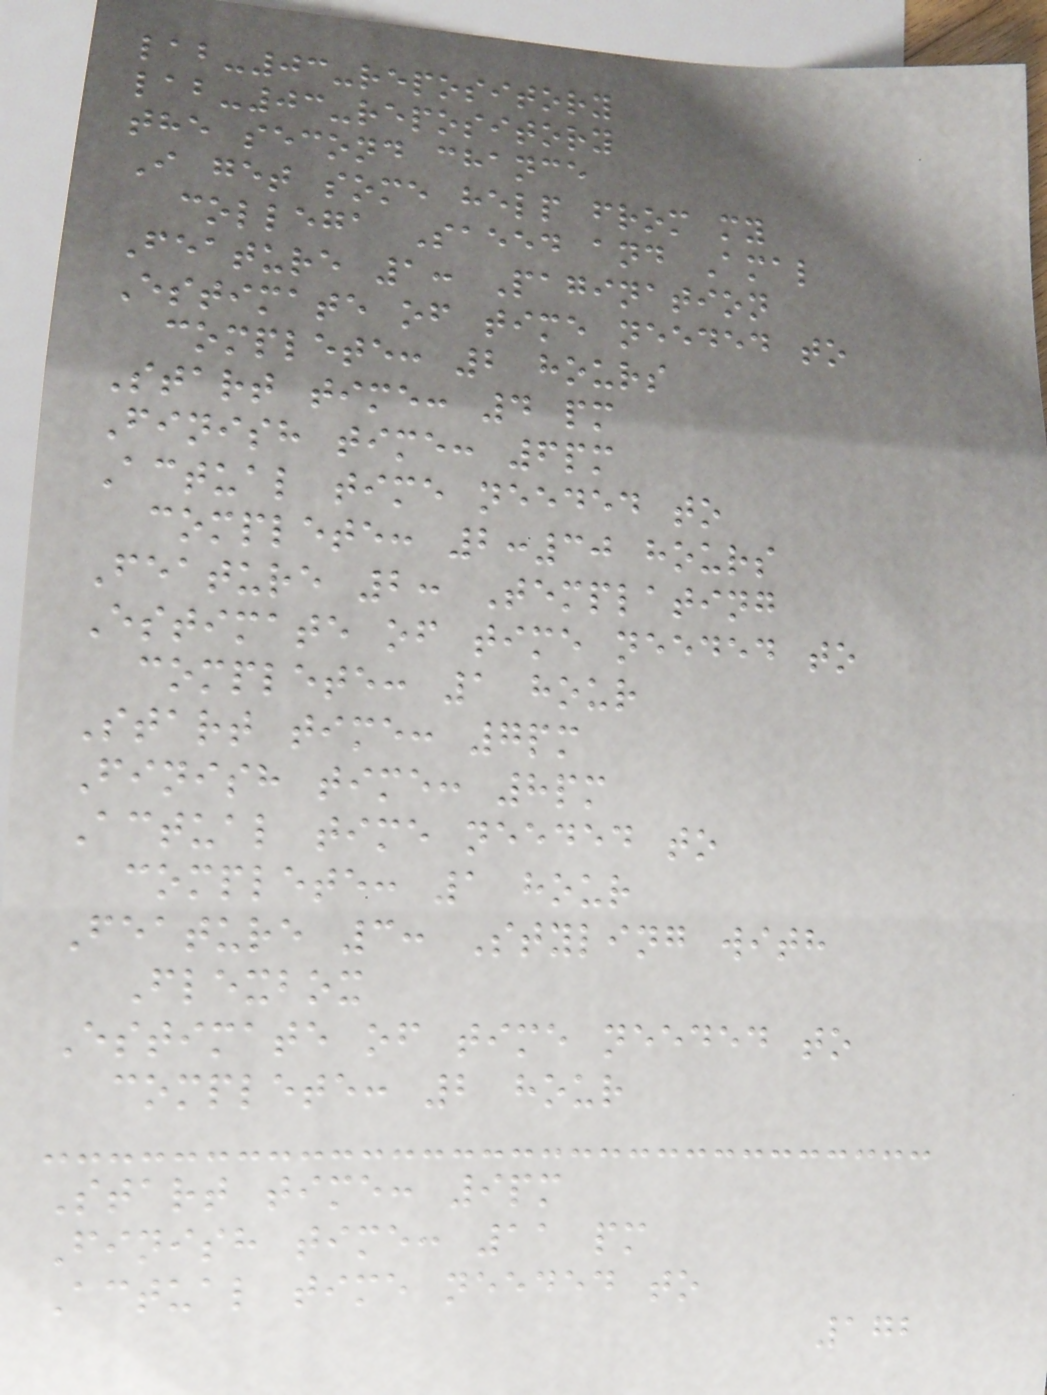lab-03-repository
lab-03-repository
the second chance
I get some help from my
collega Saeed and Amal
Feature 1: Pagination
Estimate of time needed to
complete: 2 hours
Start time: 4 pm
Finish time: 6pm
Actual time needed to
complete: 2:30 hours
Feature 2: Templating
Estimate of time needed to
complete: 1 hour
Start time: 7pm
Finish time: 8pm
Actual time needed to
complete: 1 hour
Feature 3: Styling with
Flexbox
Estimate of time needed to
complete: 2 hour
Start time: 9pm
Finish time: 11 pm
Actual time needed to
172
